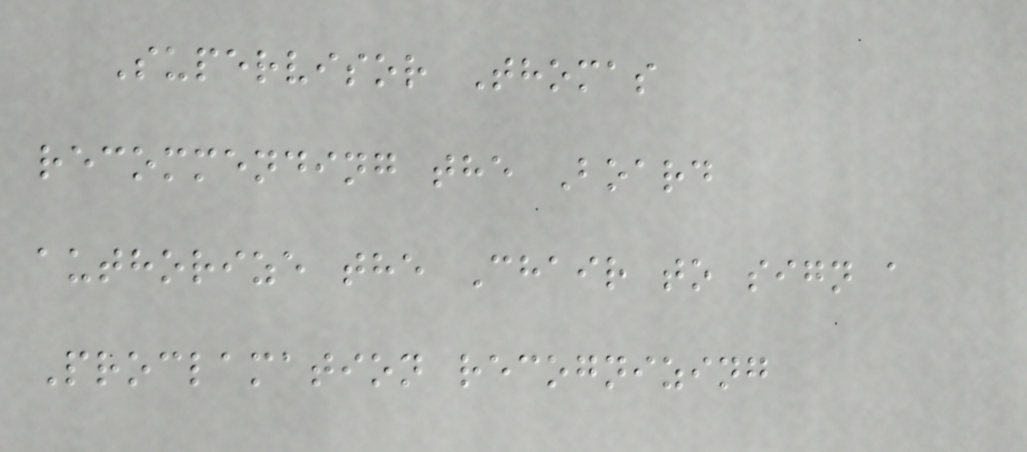Supervisor Thomas
recommending the Board
authorize the Chair to sign a
Proclamation recognizing
